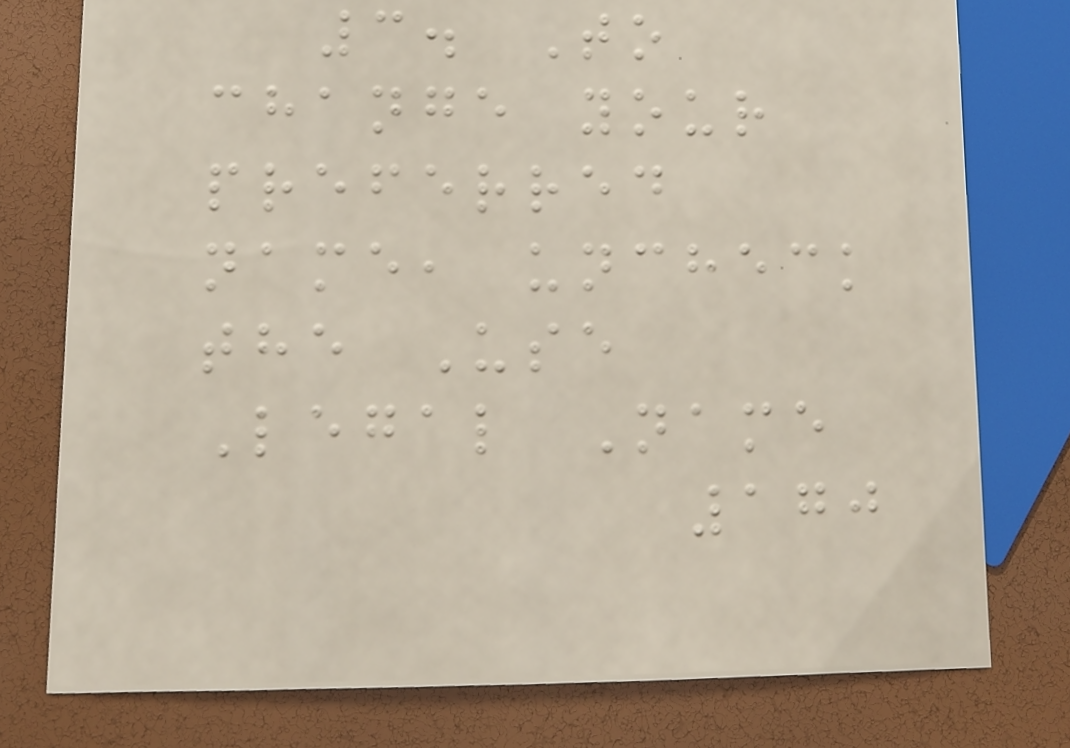3. To
change your
preferred
name, uncheck
the Use
Legal Name
170
